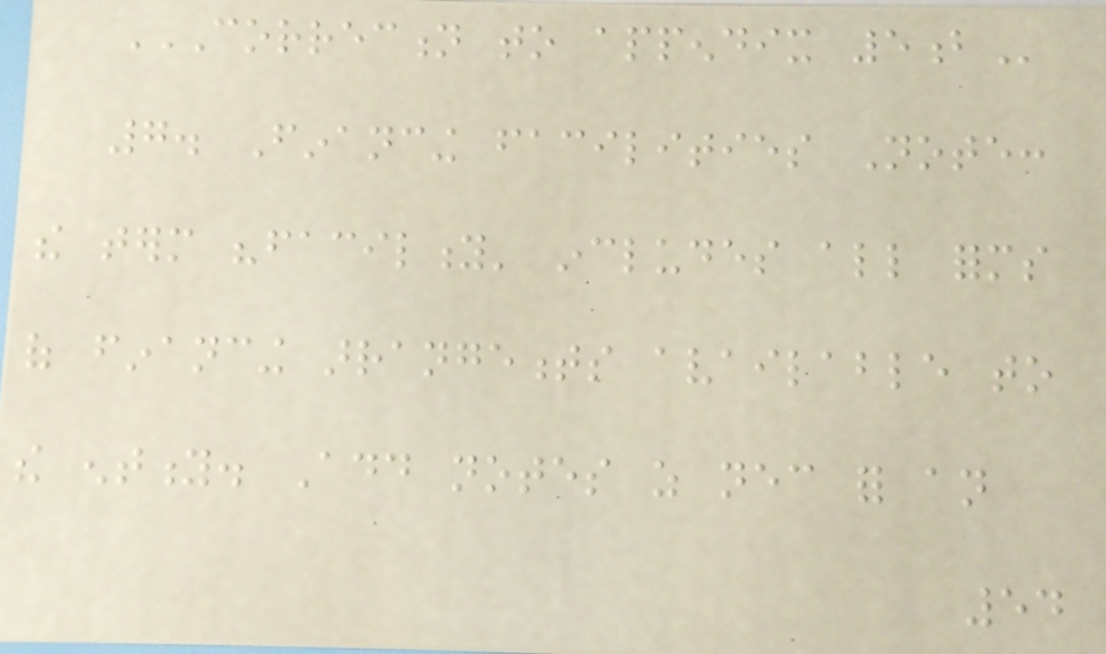CORRECTION TO APPENDIX 5B
7. Financing facilities Note:
the term "facility' includes all forms
of financing arrangements available to
the entity. Add notes as necessary for an
54
